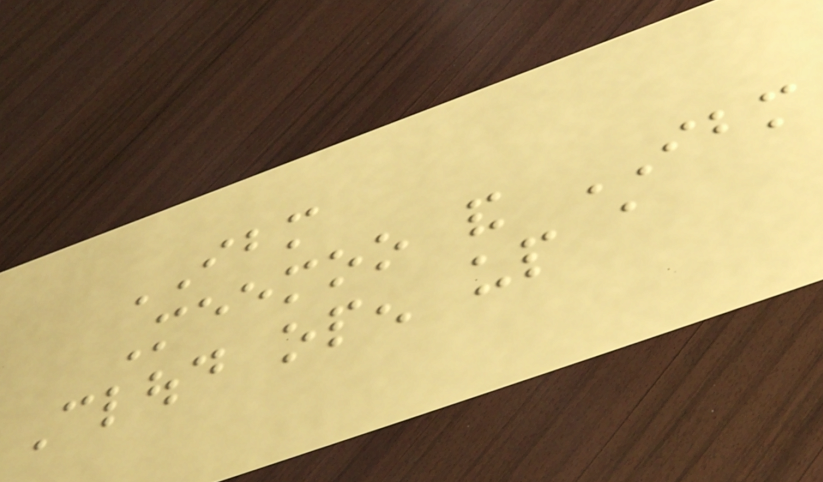IBM
Meemoo and IBM
Cloud open up a
